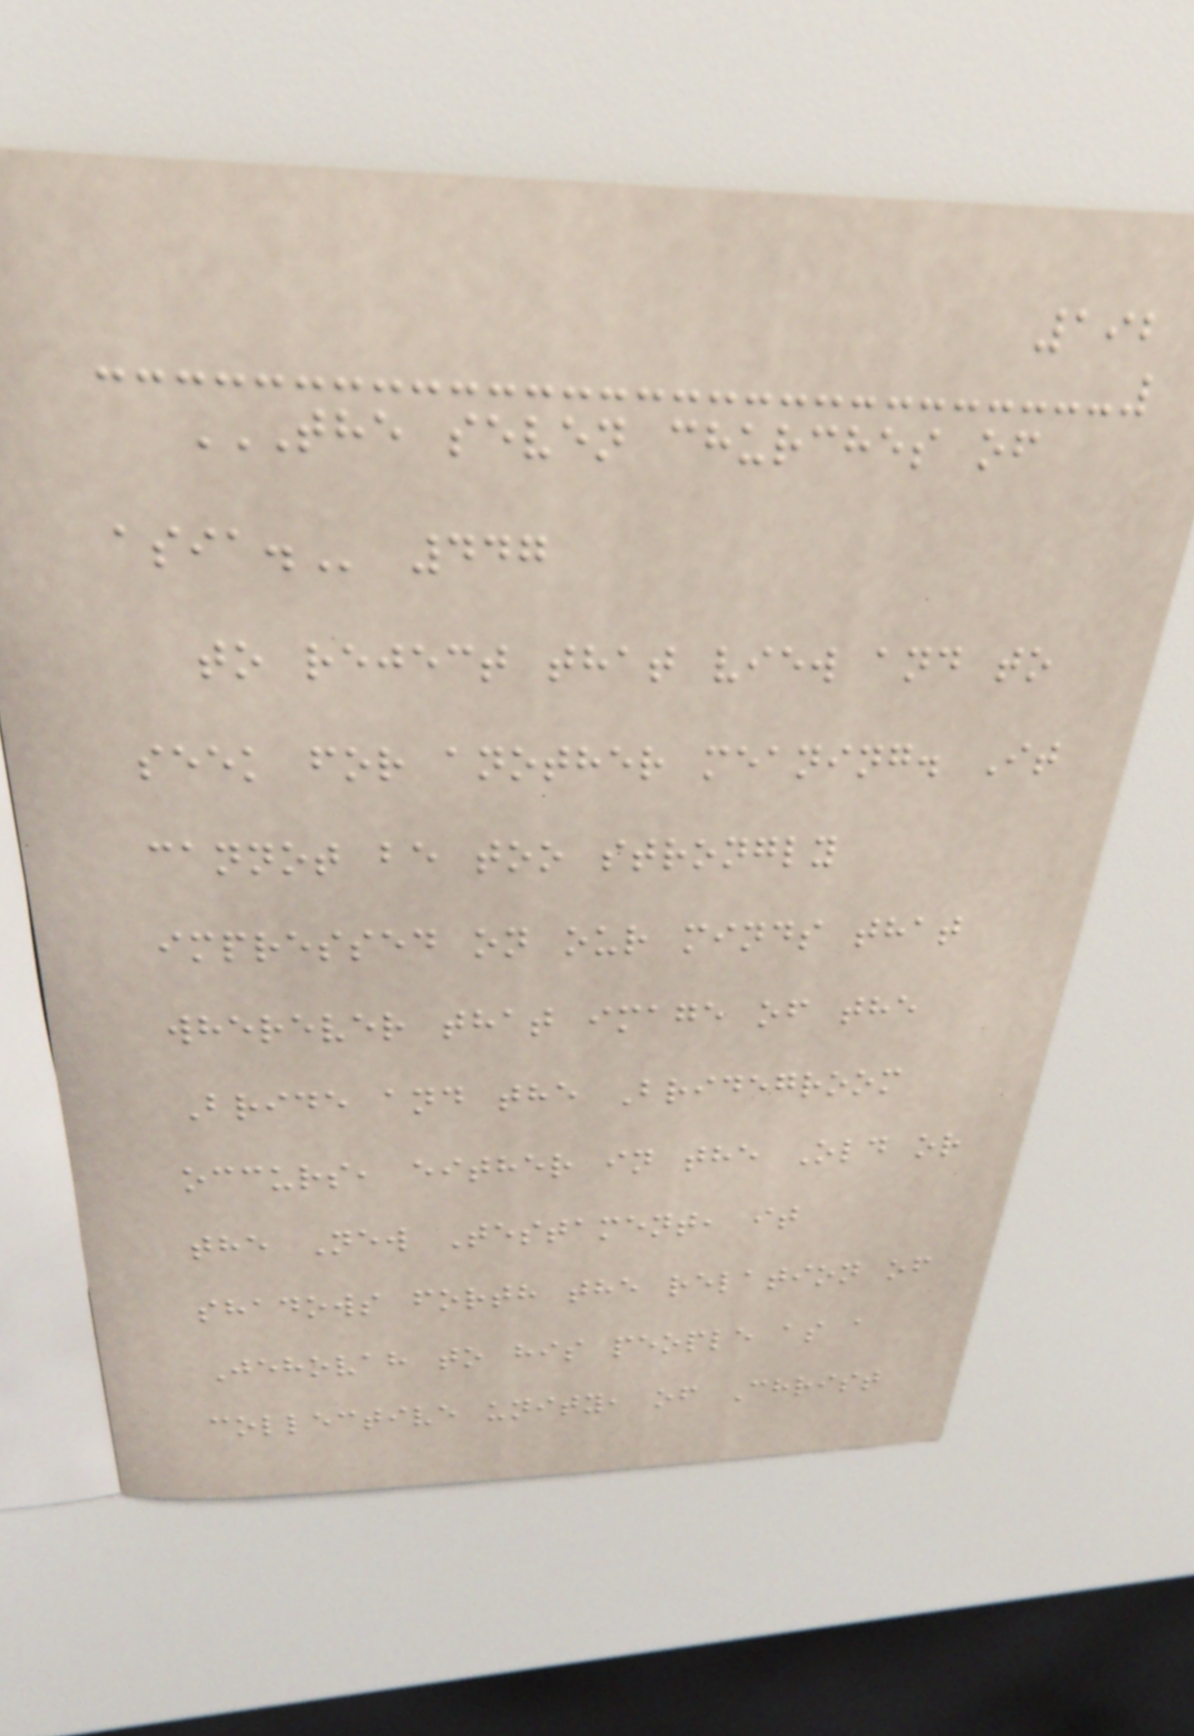192
THE SEVEN CHURCHES OF
ASIA. 447
to reject that view and to
seek for another meaning. It
cannot be too strongly
impressed on our minds that
wherever that image of the
Bride and the Bridegroom
occurs, either in the Old or
the New Testament, it
shadows forth the relation of
Jehovah to his people as a
collective unity, of Christ
